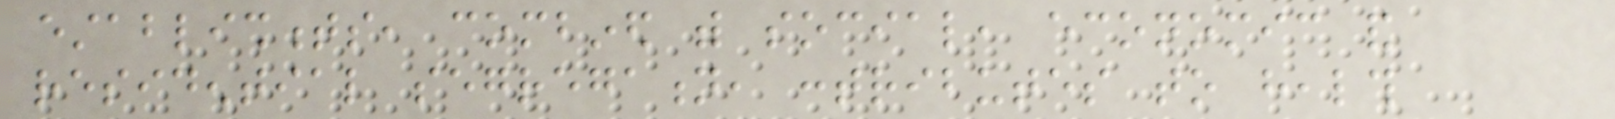establishments, combined with social, economic and
residential segregation, contributes to health
